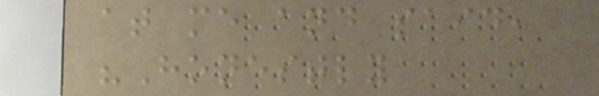at me and said,
"Honestly
